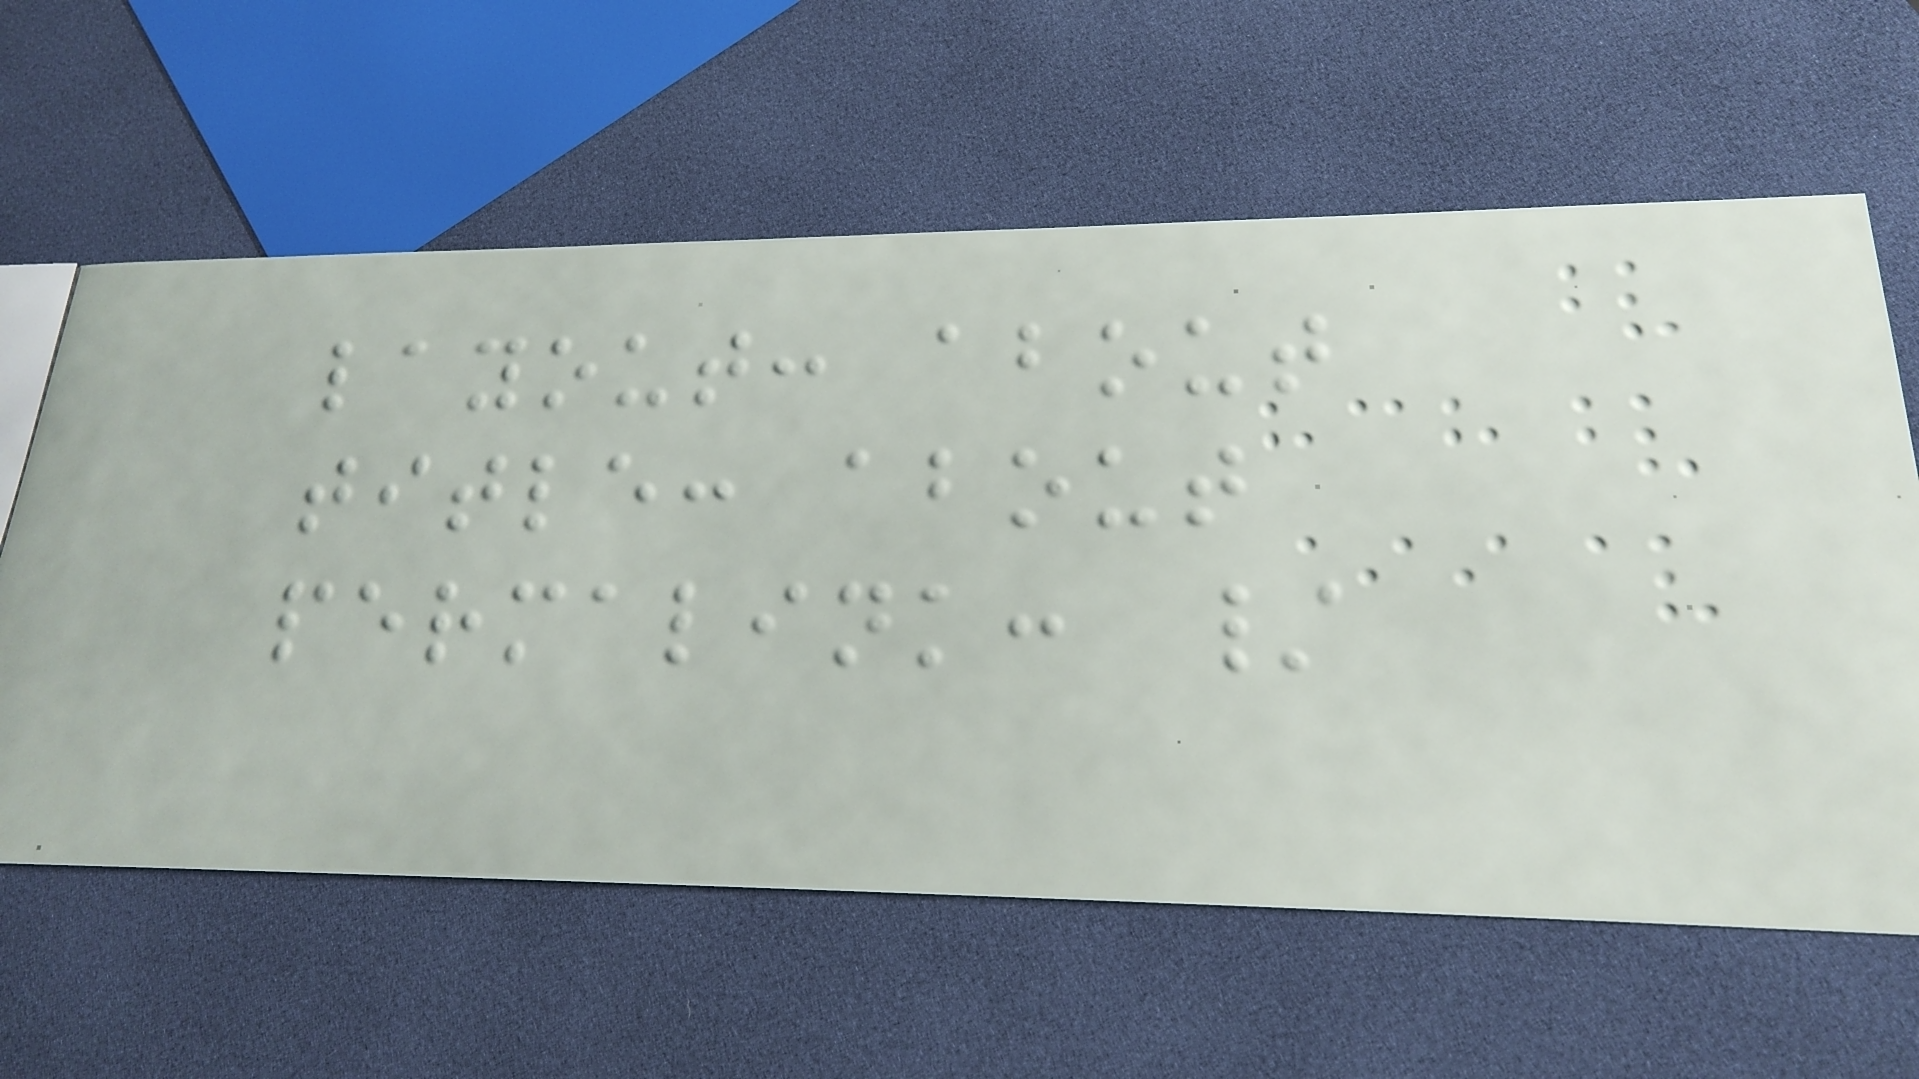layout: about
title: about
permalink: /
